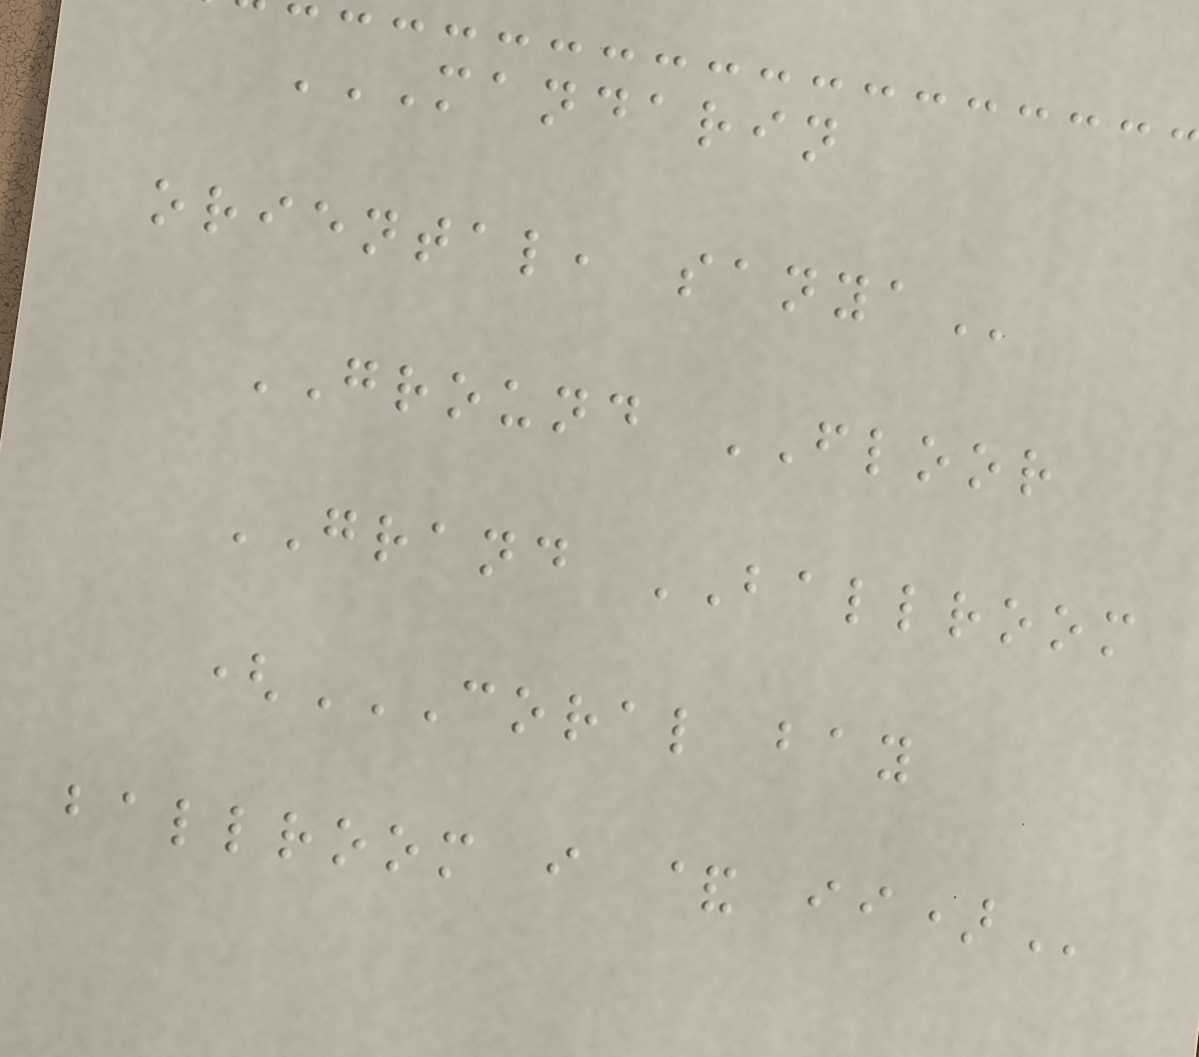MANDARIN
ORIENTAL, SANYA
GROUND FLOOR
GRAND BALLROOM
(CORAL BAY
BALLROOM I & II)
